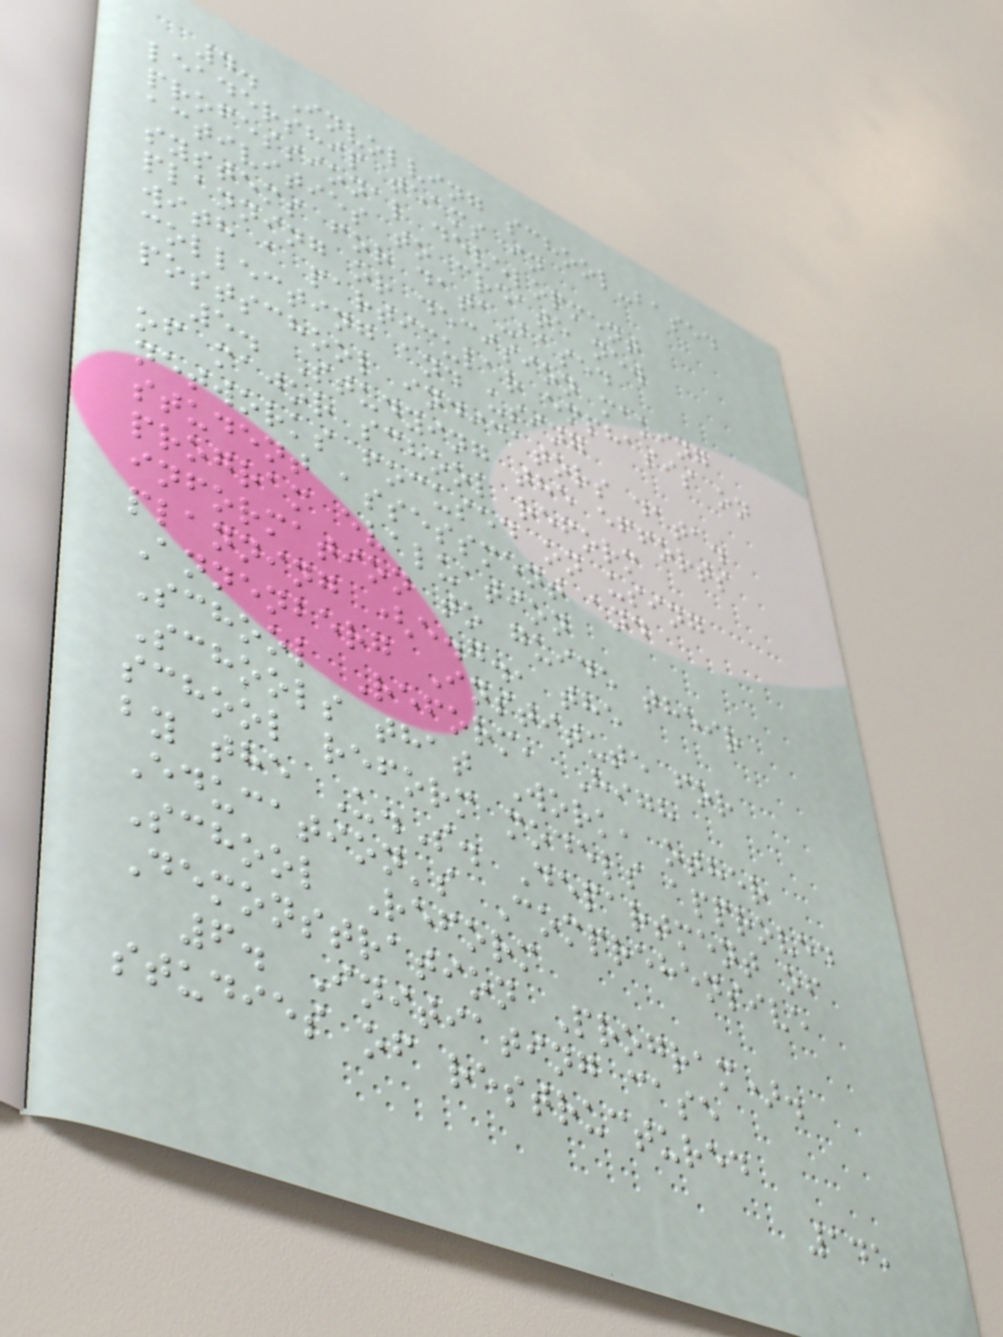4. Involving school-based
leadership teams in
professional development
activities to create new
systems for data-based
planning or decision making
with a particular emphasis on
collecting and using
postschool indicators data.
5. Studying the efforts
of major school reform
networks focused on using
student assessment and
program evaluation
information to guide their
planning (e.g., the
Annenberg Institute for
School Reform, High
Schools that Work, other
school reform models approved
by the U.S. Department of
Education's Comprehensive
School Reform
Demonstration Program).
6. Initiating case
studies of restructured
145
